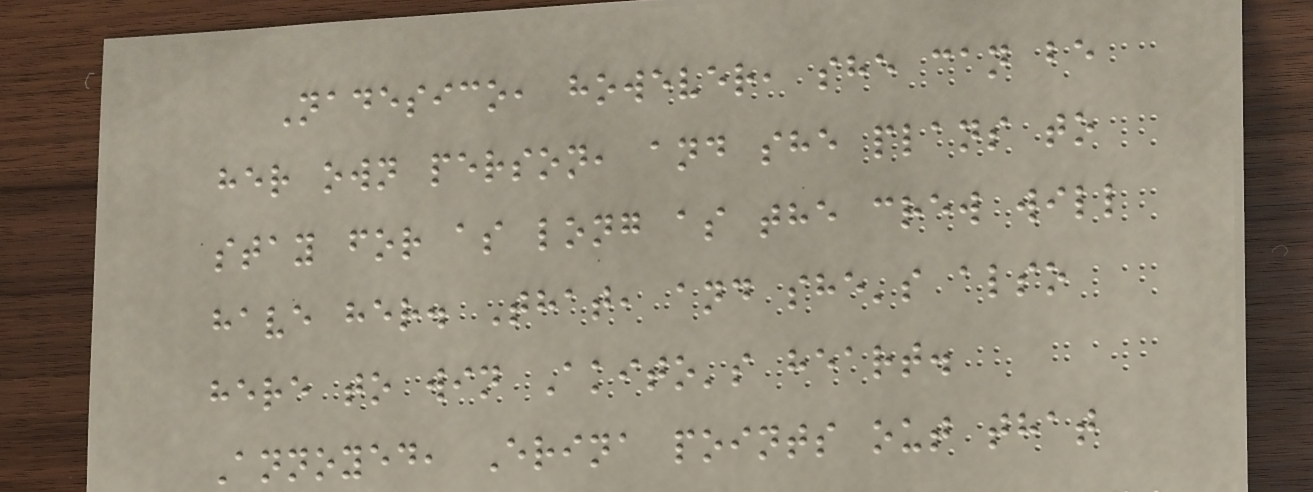Nadesico, however, she can be
her own person, and she plans to
stay for as long as the crew will
have her. That, and she's also
here to win Akito's heart.
Annoyed, Erina points out that
